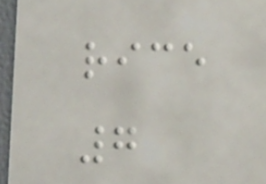rice
7
